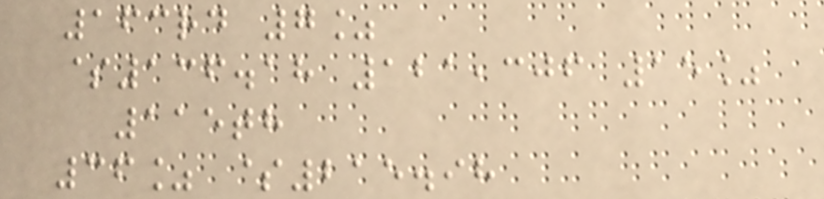163rd 7%
$136.18 121,306 15%
115th
36% $215.98
